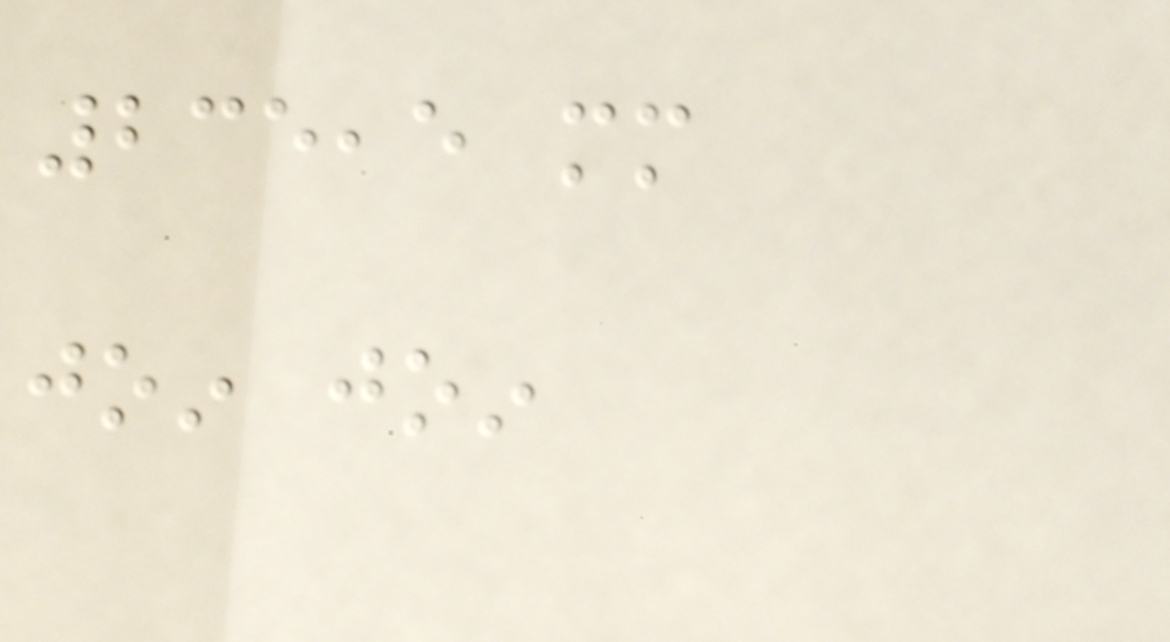235,5 mm
join join
